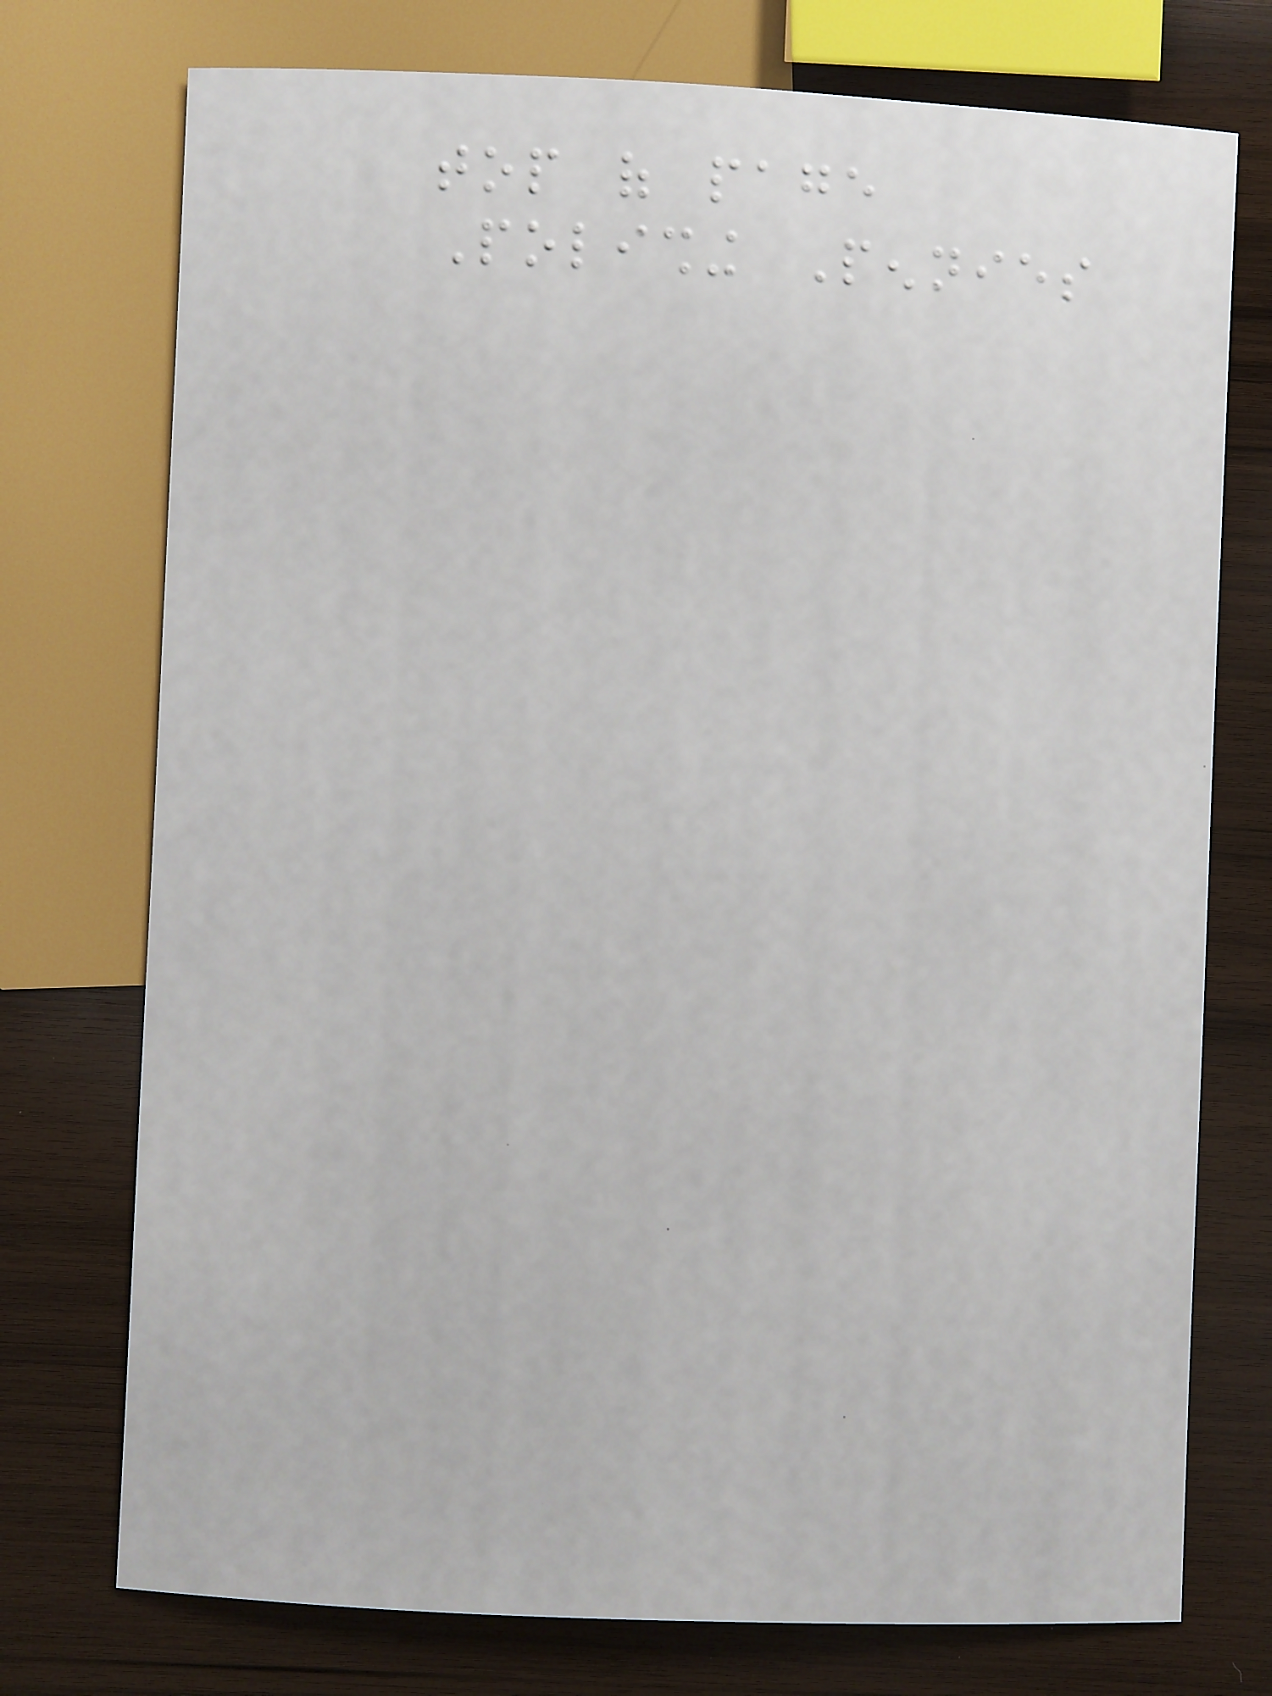top of page
Polishing Pennies
